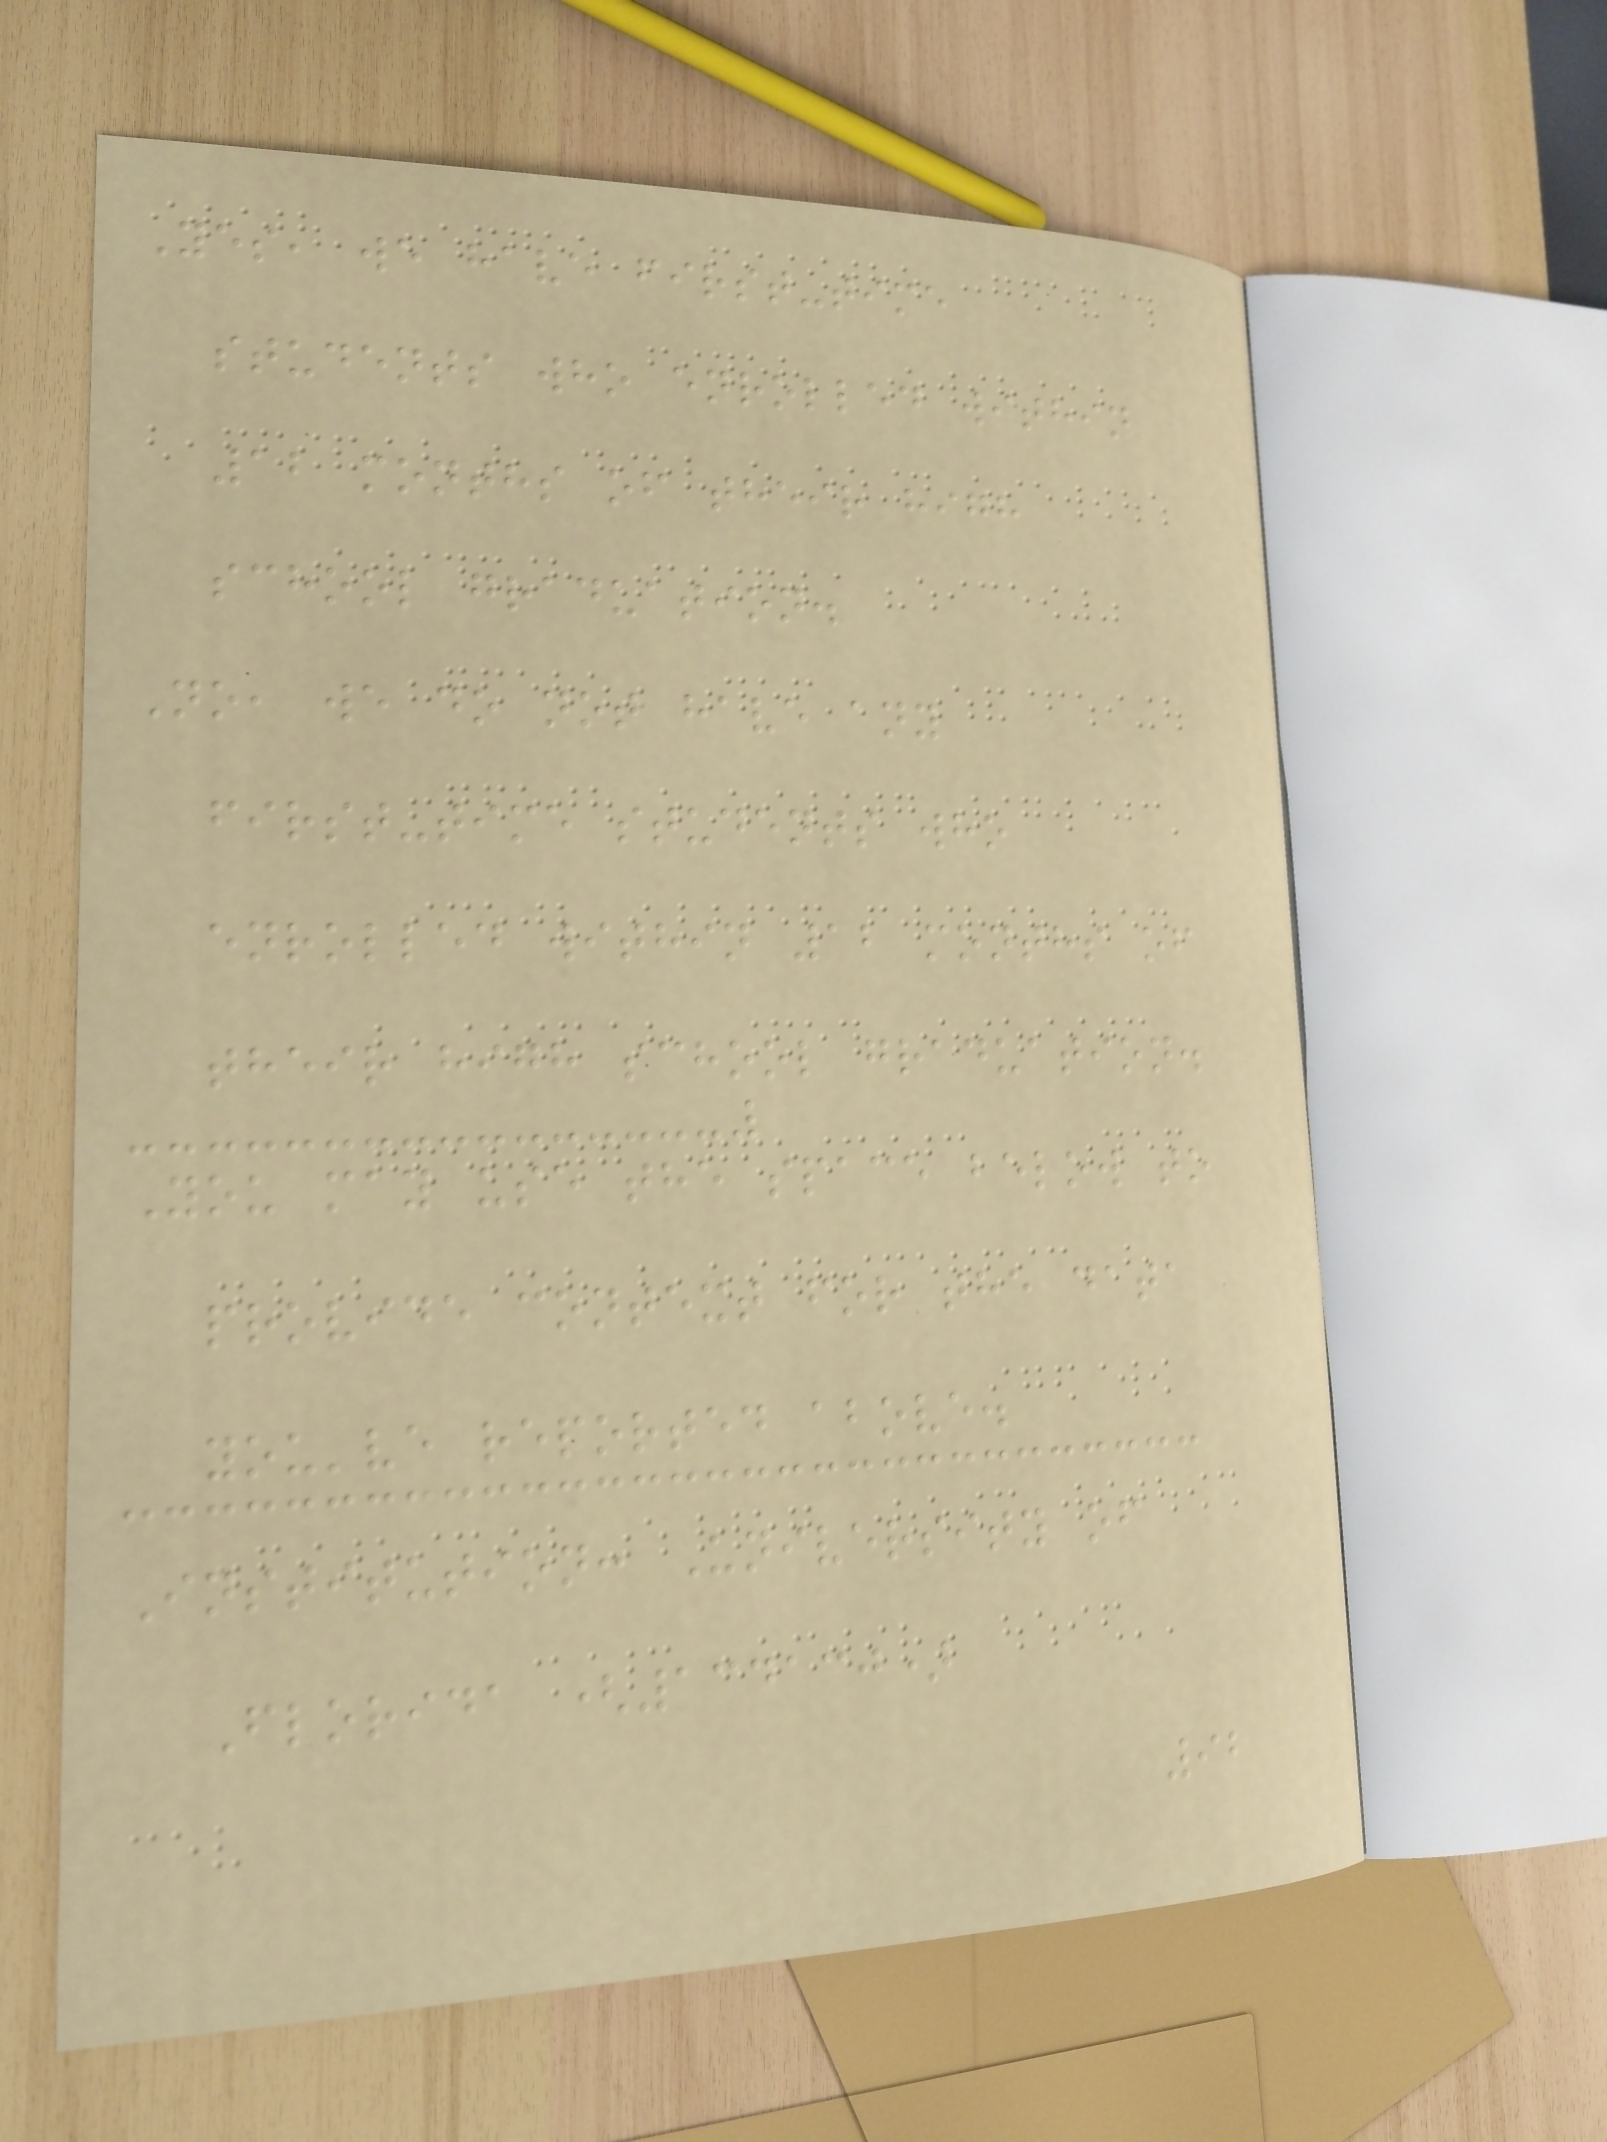Yes, we have first-time
students who enrolled within
12 months of their high
school graduation.
No, we do not have any
first-time students who
enrolled within 12 months of
their high school graduation.
You may use the space below to
provide context for the data
you've reported above.
Institution: University of
Florida (134130)
92
